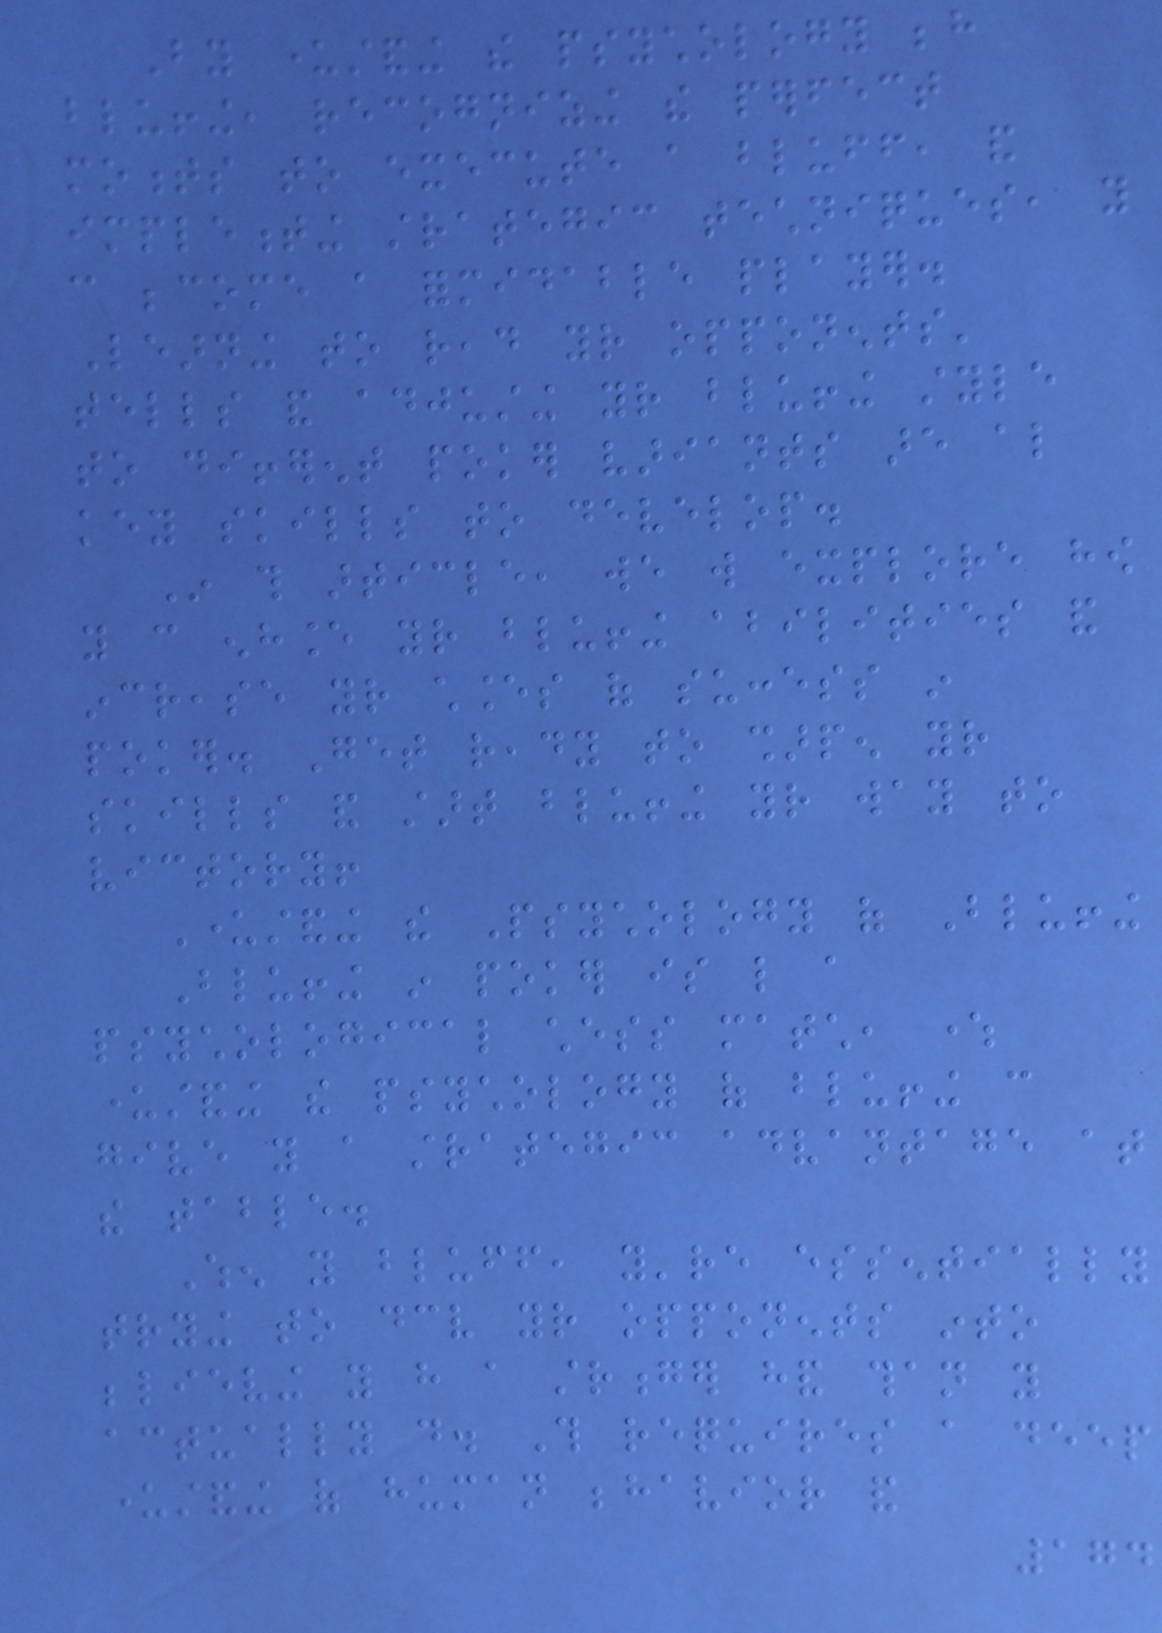By understanding the psychology behind
bluffing, recognizing the perfect
moments to execute a bluff, and
implementing strategic techniques, you
can become a formidable player.
Learning to read your opponents'
tells and adjusting your bluffing style
to different poker variants are also
key skills to develop.
In this article, we will explore how
you can enhance your bluffing abilities and
increase your chances of success in
poker. Get ready to sharpen your
skills and start bluffing your way to
victory!
Understanding the Psychology of Bluffing
Bluffing in poker is like a
psychological chess match, where
understanding the psychology of bluffing can
give you a strategic advantage at
the table.
When you bluff, you're essentially
trying to deceive your opponents into
believing you have a stronger hand than you
actually do. This requires a deep
understanding of human behavior and
174
